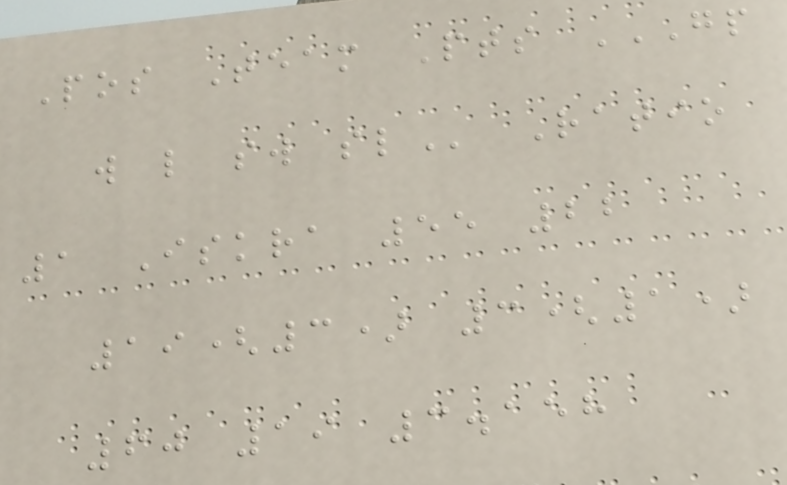Pos Team Pts GP
W L SW SL Ratio
1 Iskra 55 22
19(3) 3(1)
60 19 3.158
